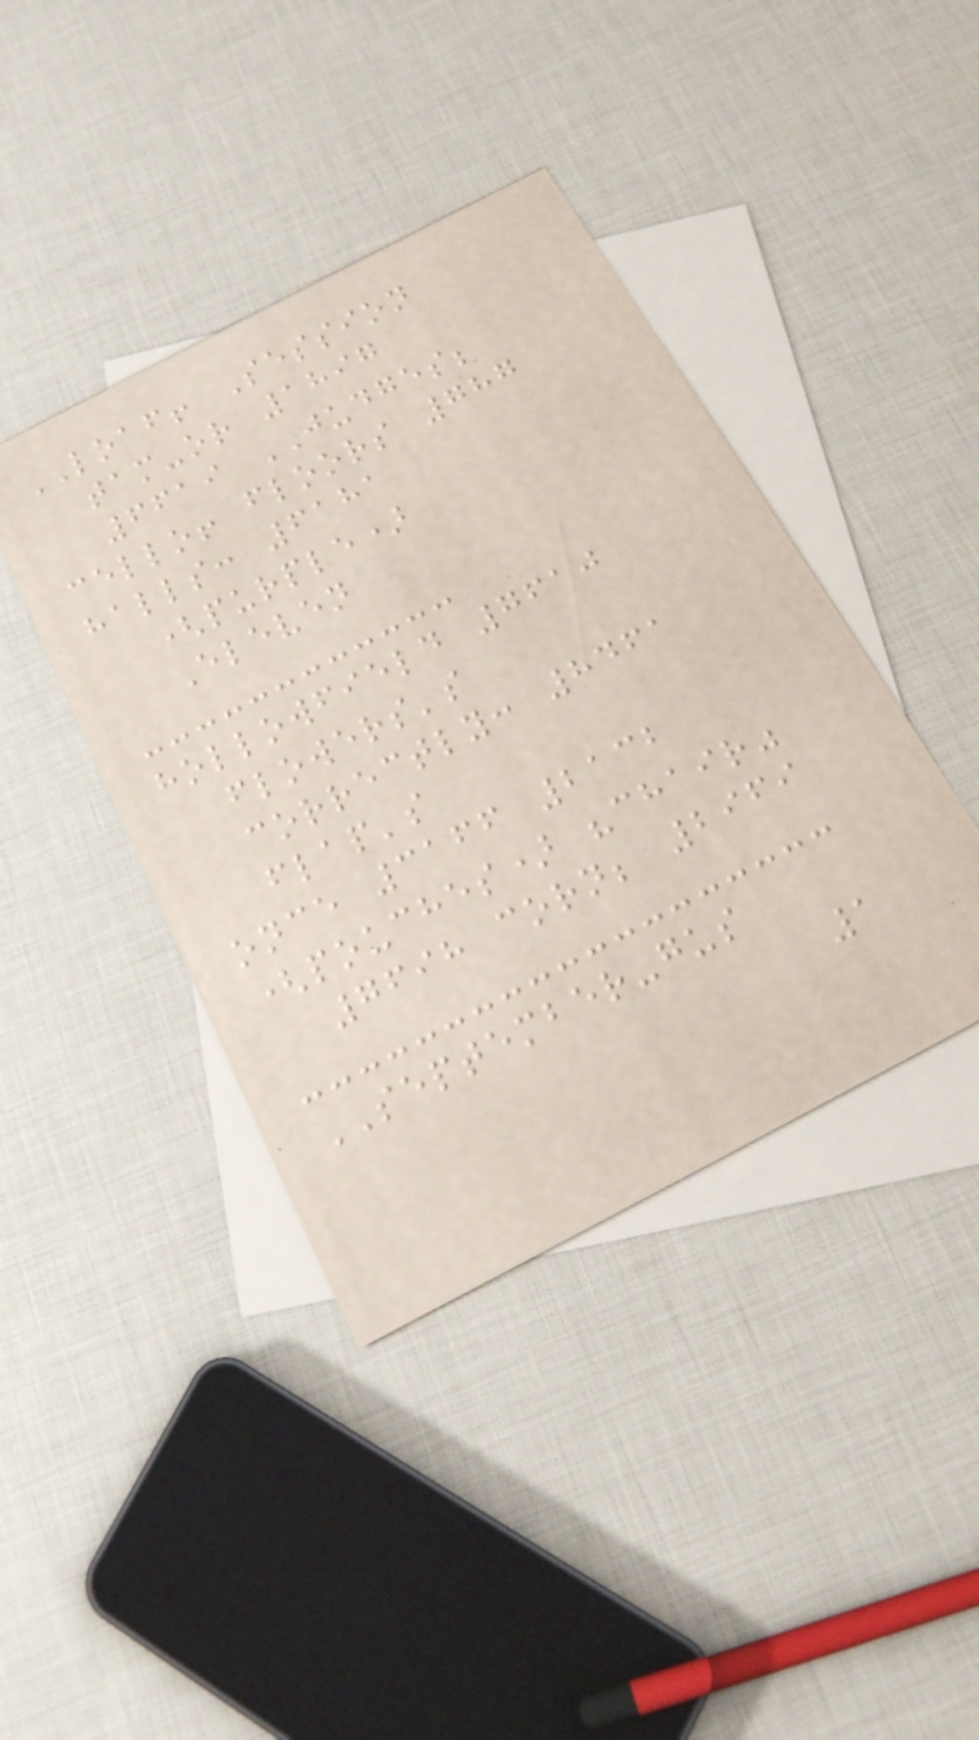LOAF! Session
tam-or 1897
6619 JUDGES;
cello! floors 787
halls: 6181
(purple)
Eleven
hollowfield 7610
flowers's
correctly: 8461
flap's
once 3166 2132
(pouches) "chair"
7698 corn; 2969
SEPTEMBER-gus
1
